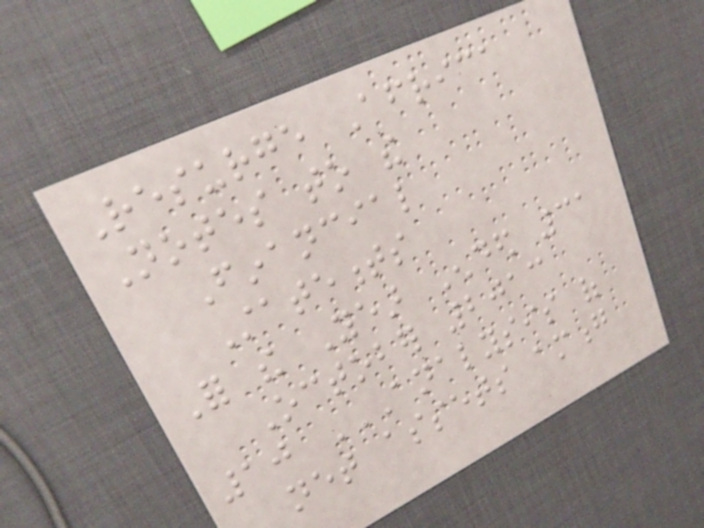Resurge Africa
Notes to the
Financial
Statements
For the Year Ended 31
October 2013
10 ANALYSIS OF
NET ASSETS AMONG
